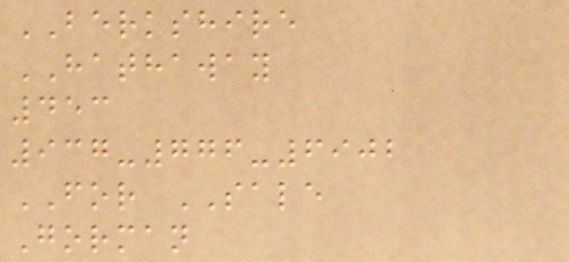BERKSHIRE
HATHAWAY
453
937-776-6902
FOR SALE
Gorman
